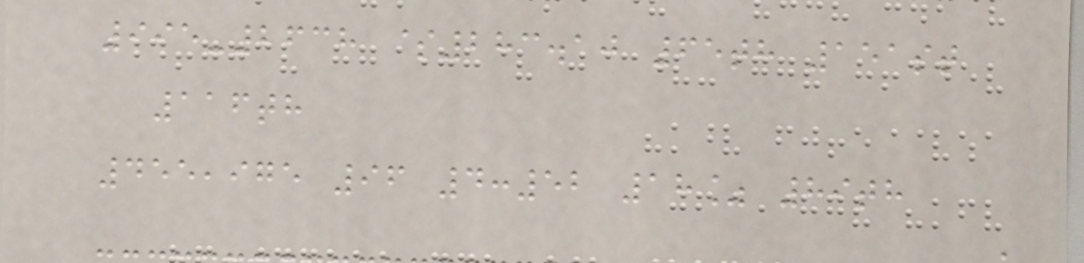995-2638 $283.10 65th 151st
116th
455,975 96 4:52 18% 89th
